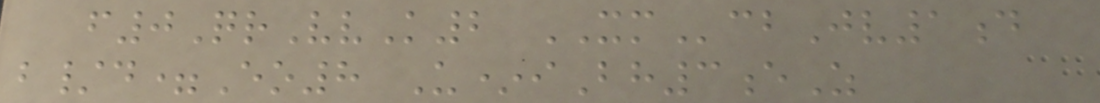f0QrVvK2 XMcbJv1d
b/d=Eo8 U*iBh3eZ
